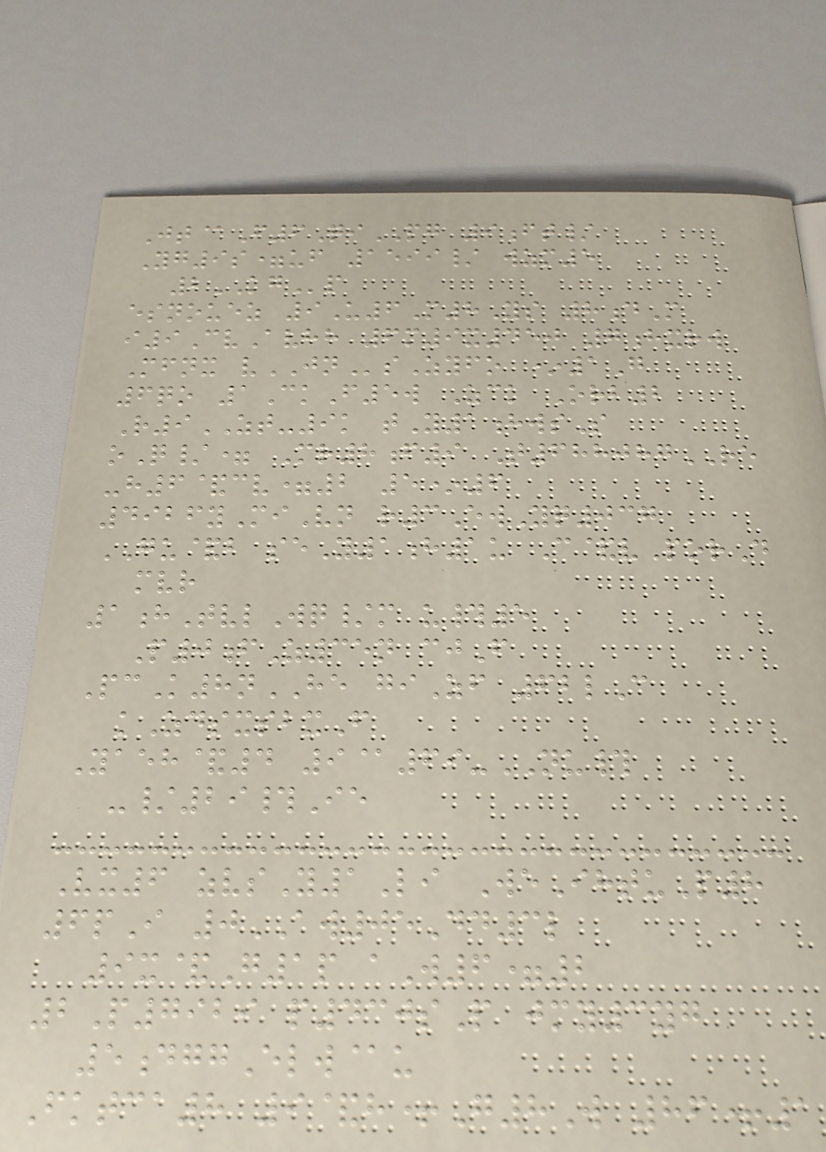Jt@F6QiPG 9ft/
Yg9s=uf 1599/ wzm5
2KGp
esnouez 9U6M8Ys 8dM
i9CvAvhh 6m9x450 7hxrw
Mfnx vJNsZyfo *1G
6qo 1CkF5w Zck Orb2
R9ZT-9k tY1hwsS
oQ/= Mr8f9 T688087RE
-h6&cv=2 5*6
4926yMiVn r3EwYq037
GU&b seY1h1u C&vPorD
mvr
1hTvlWq/m u#5
P0fZ35n cjF
PcK8nHE giZf 62lC
kZdsxsbxF
Yaeh&4 9@69-NU#
-/29#Ie
Vx6 zvsY1Li WeIhtuP8
6pI 0AW05Dd3l
9x&G1p aW6=2
2P7929 p430sP jmy3yg
5dggElw@u
Fktca8 9&h+G8W 86+1
